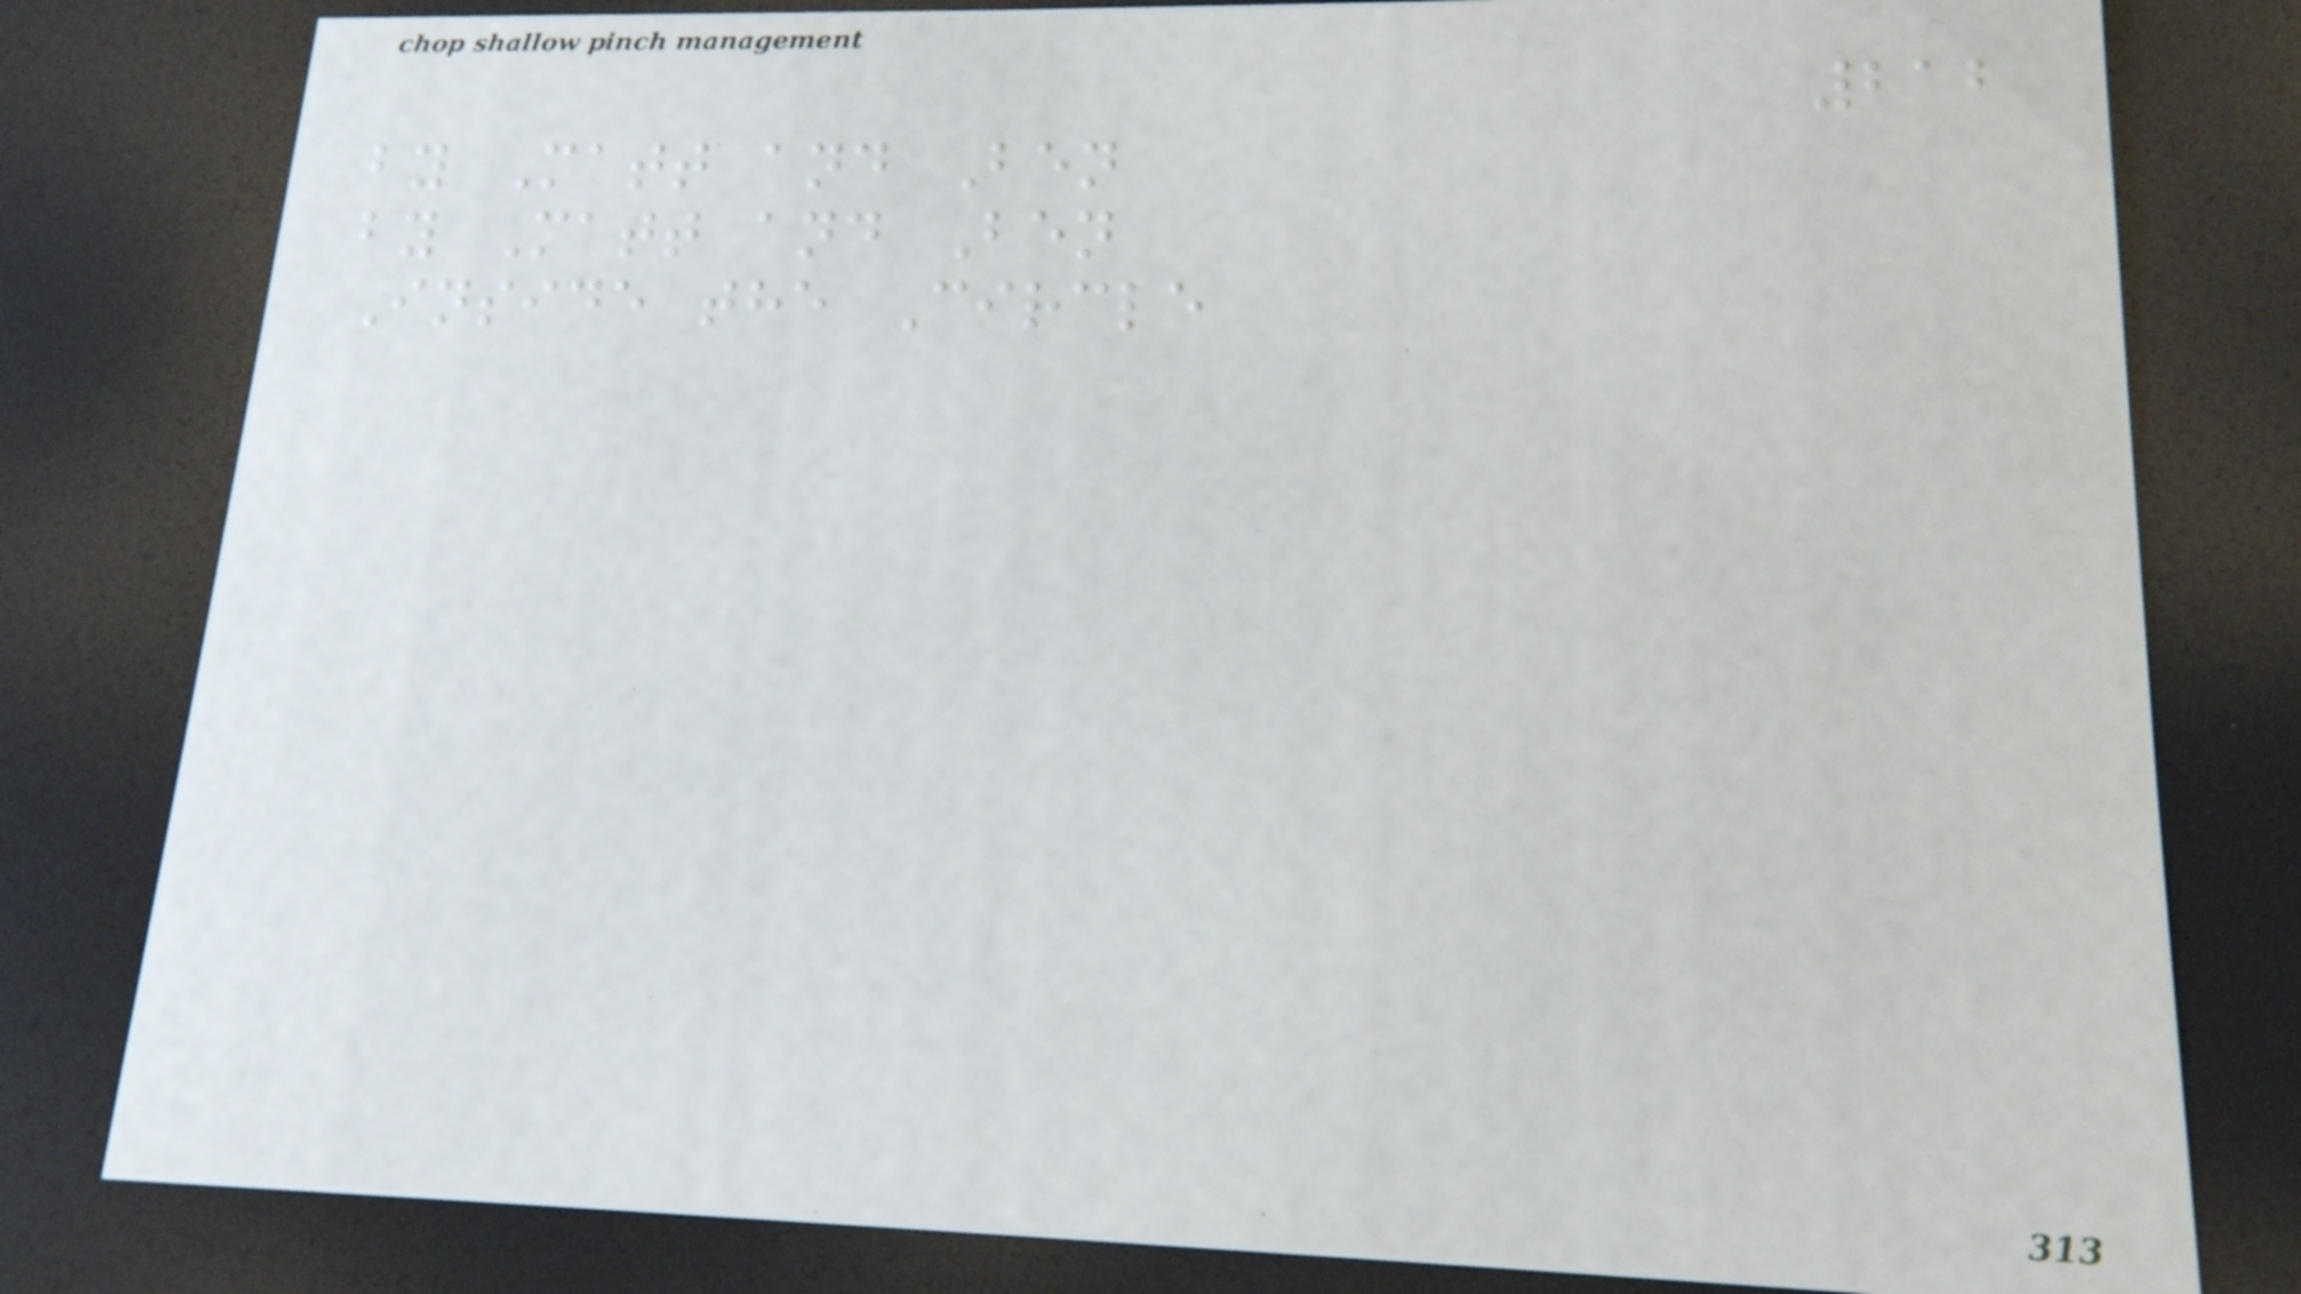212
by Matt and Ben
by Matt and Ben
Inside the Circle
